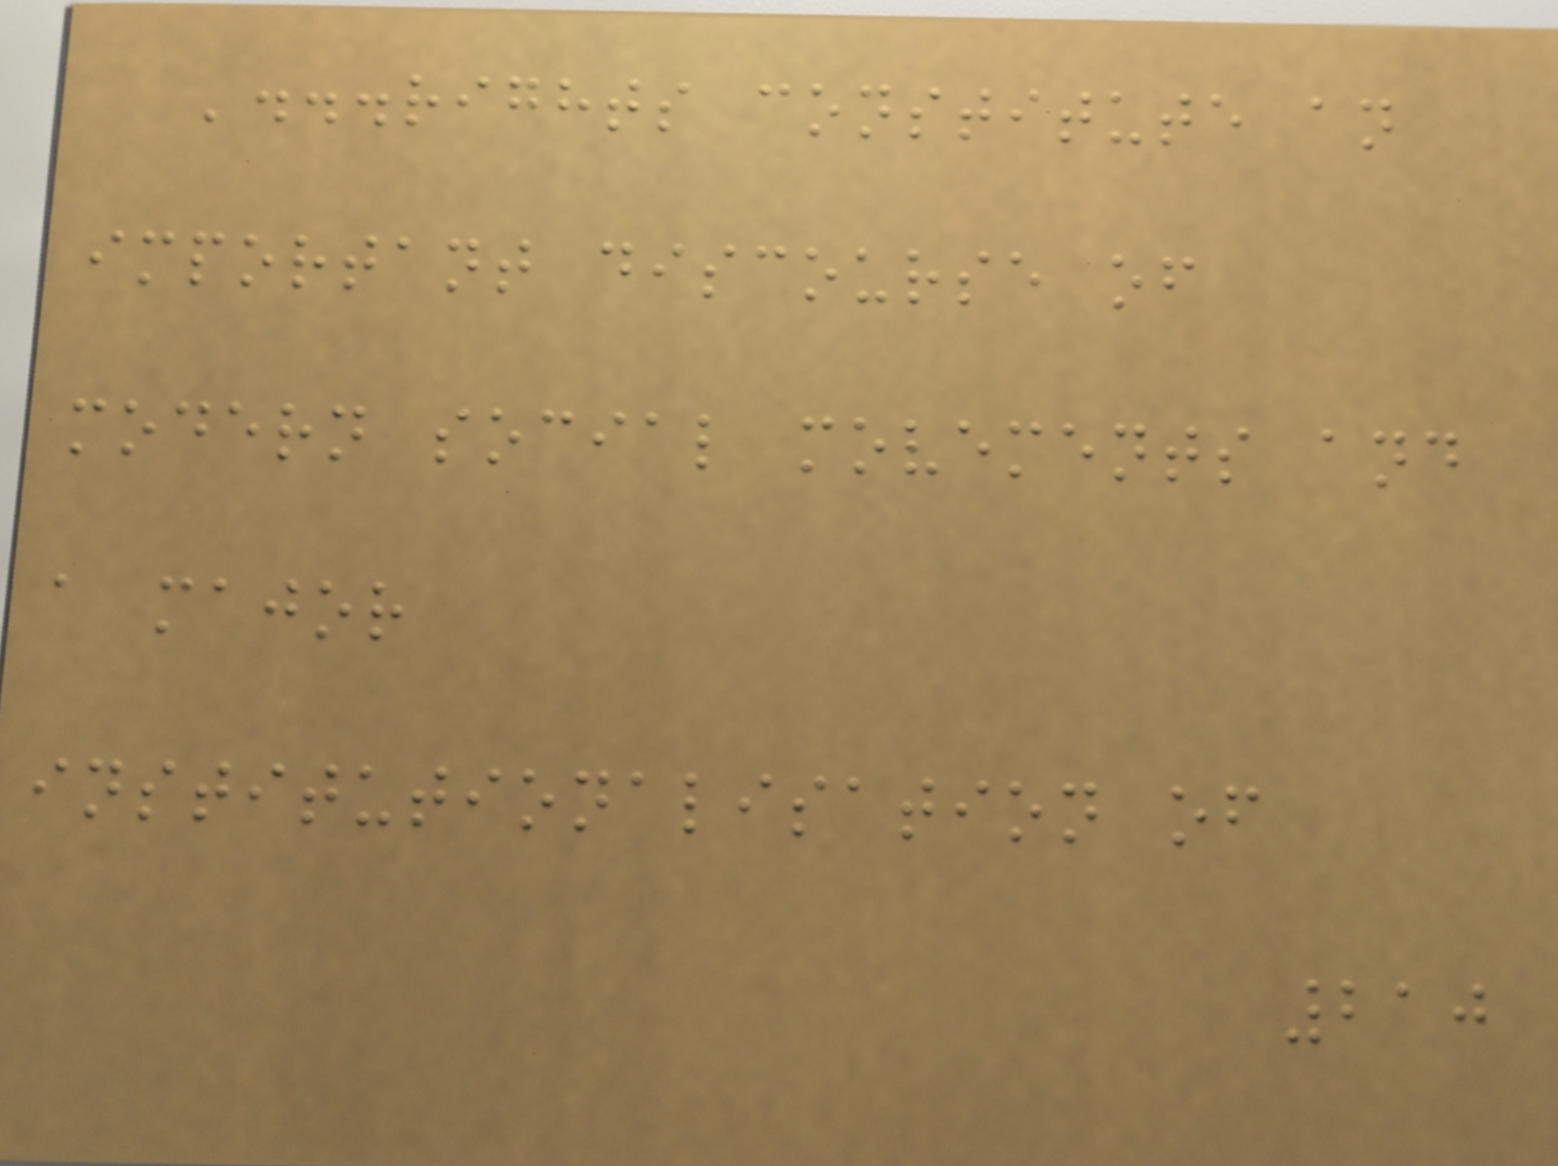'...rights constitute an
important discourse of
modern social movements and
a major
institutionalisation of
210
